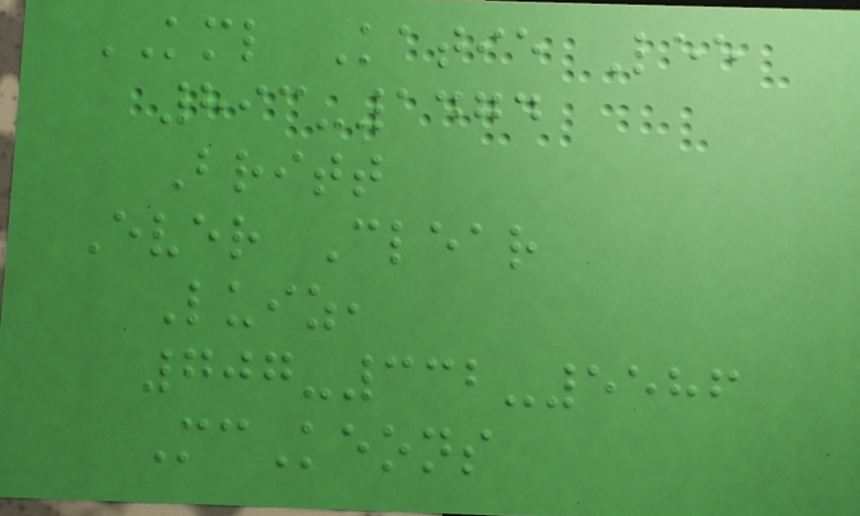KML Katie Lee
893-1474
Britt
Ever Clear
Luiz,
707-332-5586
McKeons
